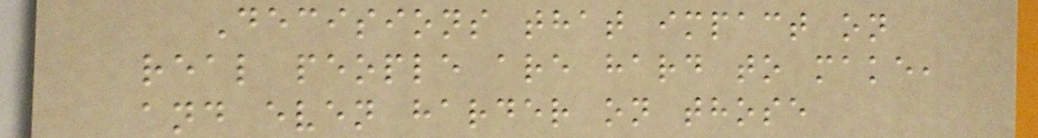Decisions that impact on
real people are hard to make,
and even harder on those
